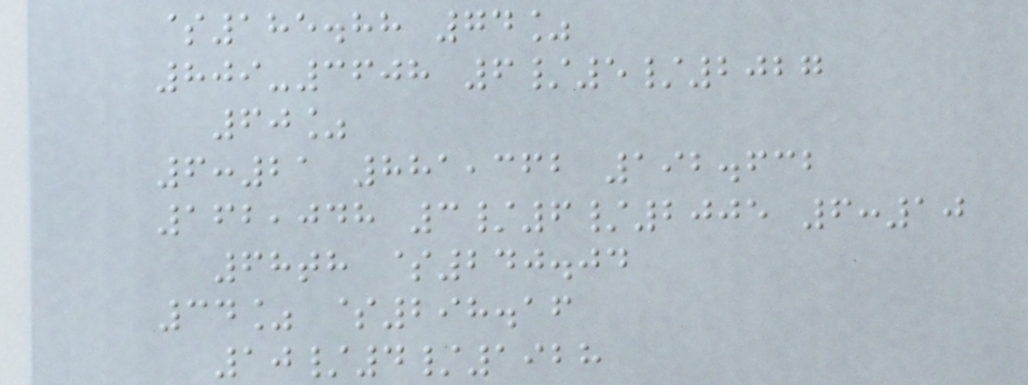$185.88 74%
809-3608 6/5/2027
60%
6:21 881,362 192.632
162,048 3/6/2005 6:10
68th $240.04
34% $298.16
10/4/1928
